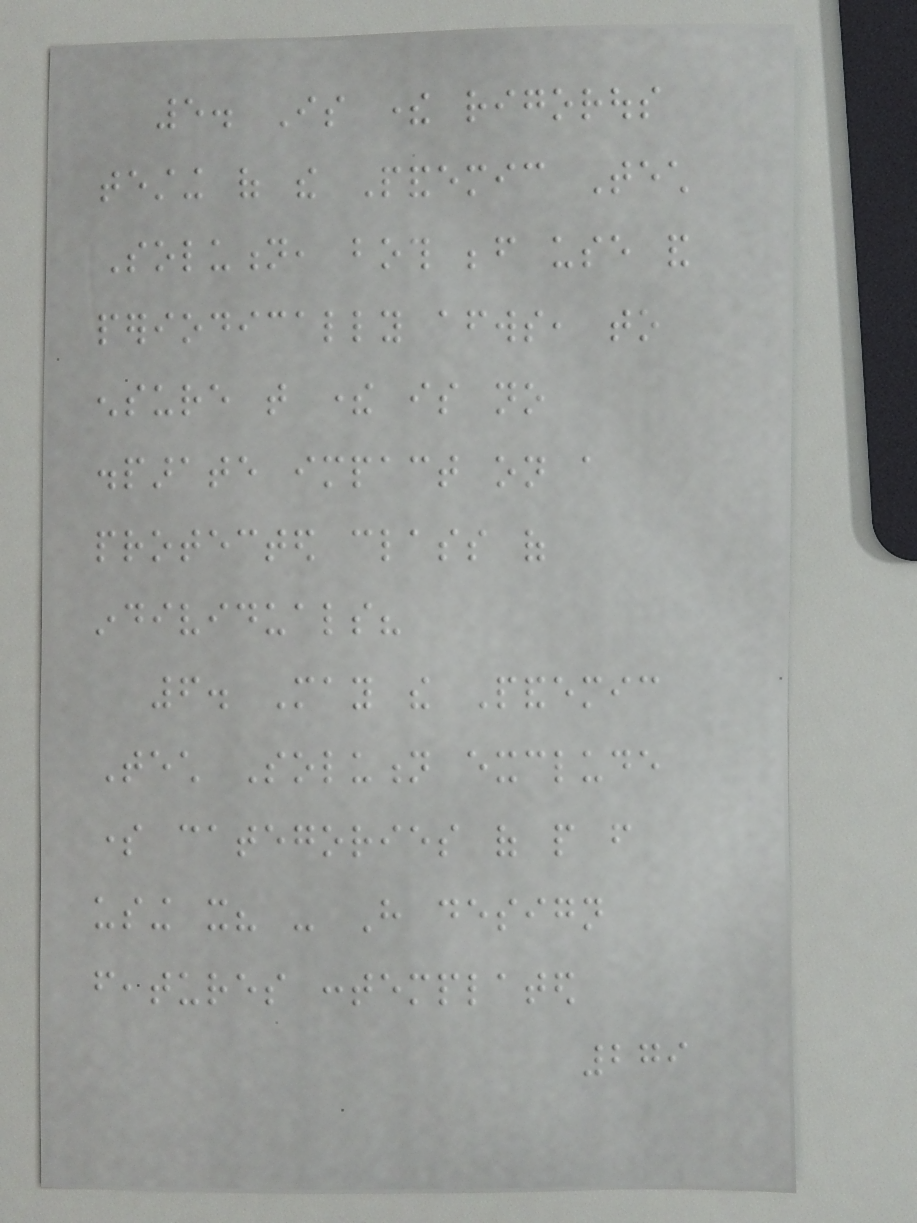5. Is there rigorous
testing of the Pandemic Tech
Solution, both before use and
periodically afterwards, to
ensure that there is no
disparate impact on a
protected class of
individuals?
6. May the Pandemic
Tech Solution exclude
some categories of people from
using it? - Have design
features contemplated
279
